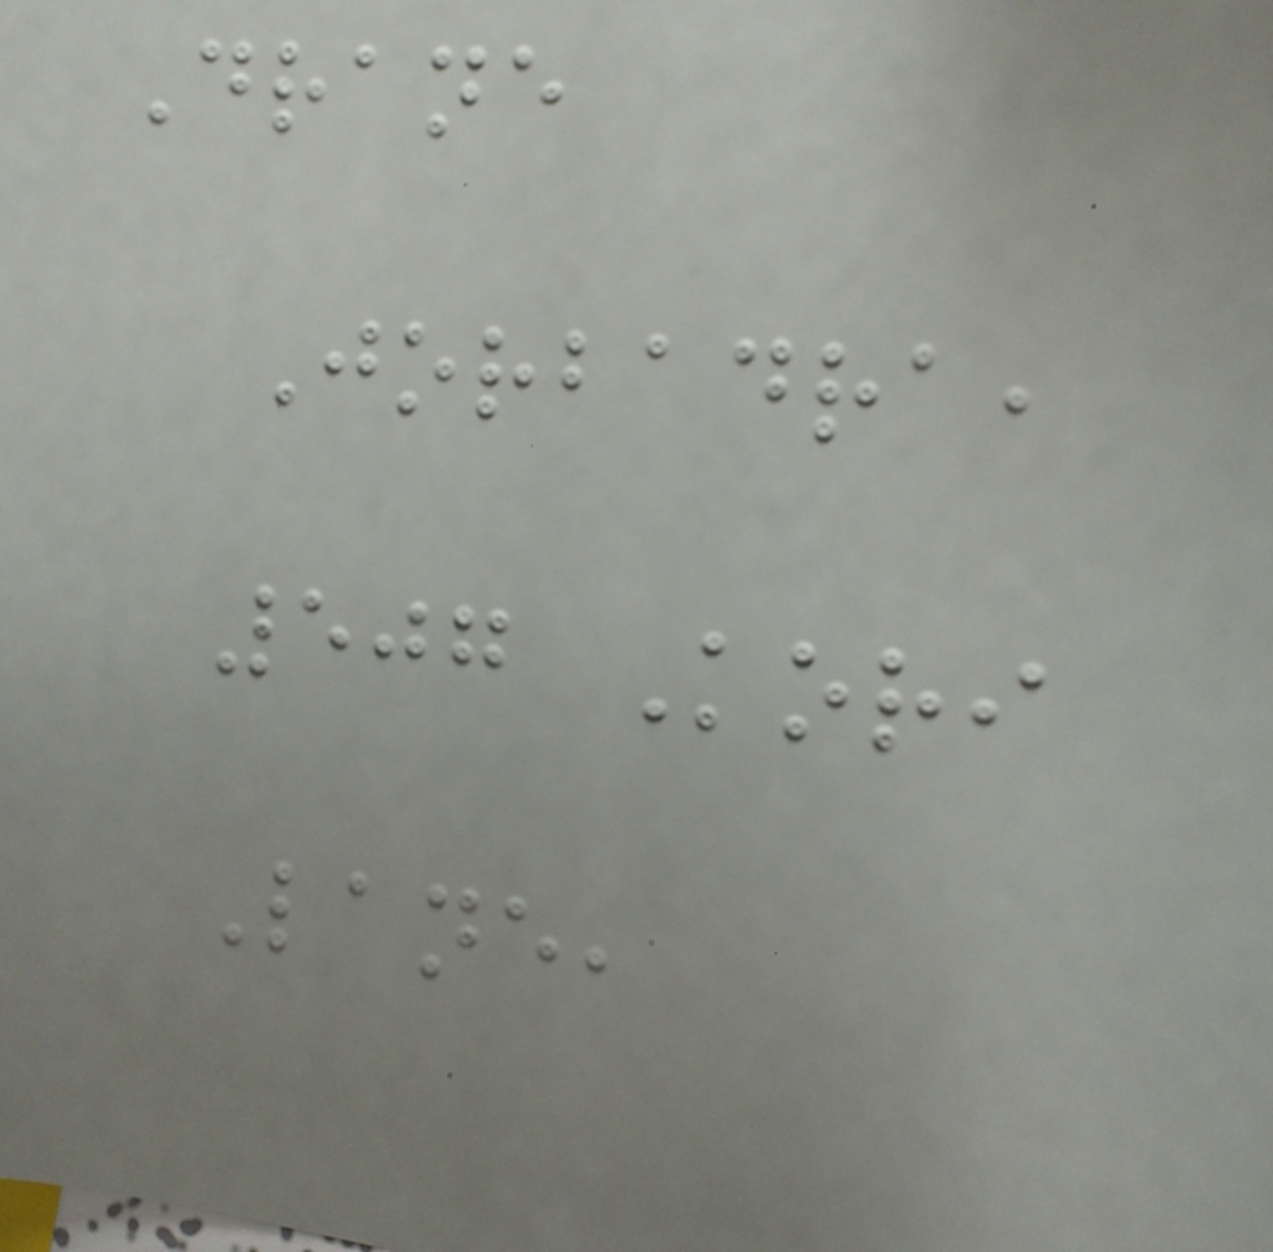Drane
Jorbadra,
507 Kori
Lane,
